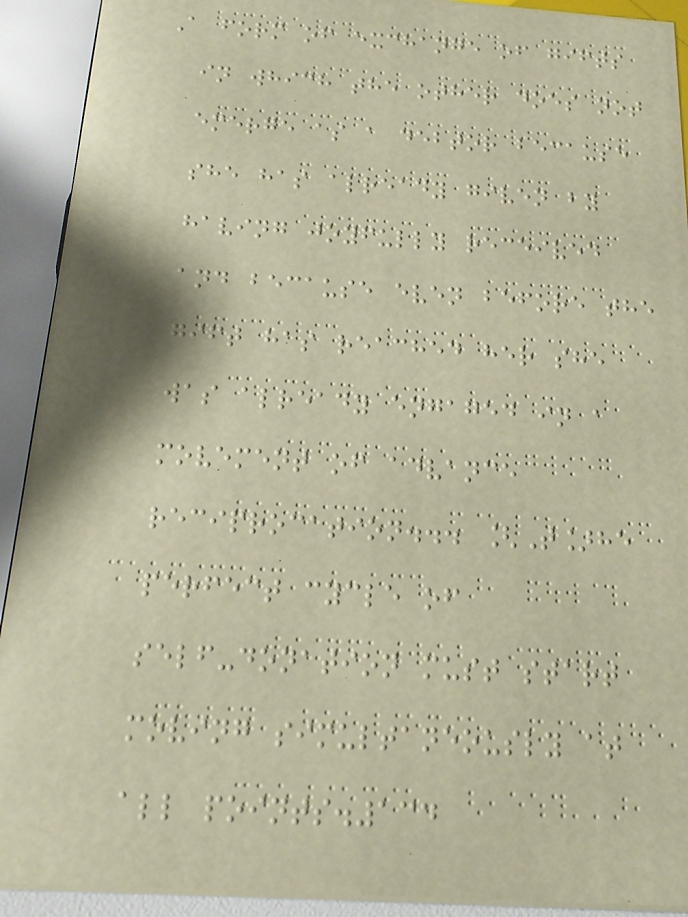A form of exchange of gifts
in which the other does not
emerge as a debtor because
she has already given by
having joyfully received
and because even before the
gift has reached her she
was already engaged in a
movement of advance
reciprocation... [T]he
perfect cycle of
self-donation must start
moving simultaneously at
all points.134
